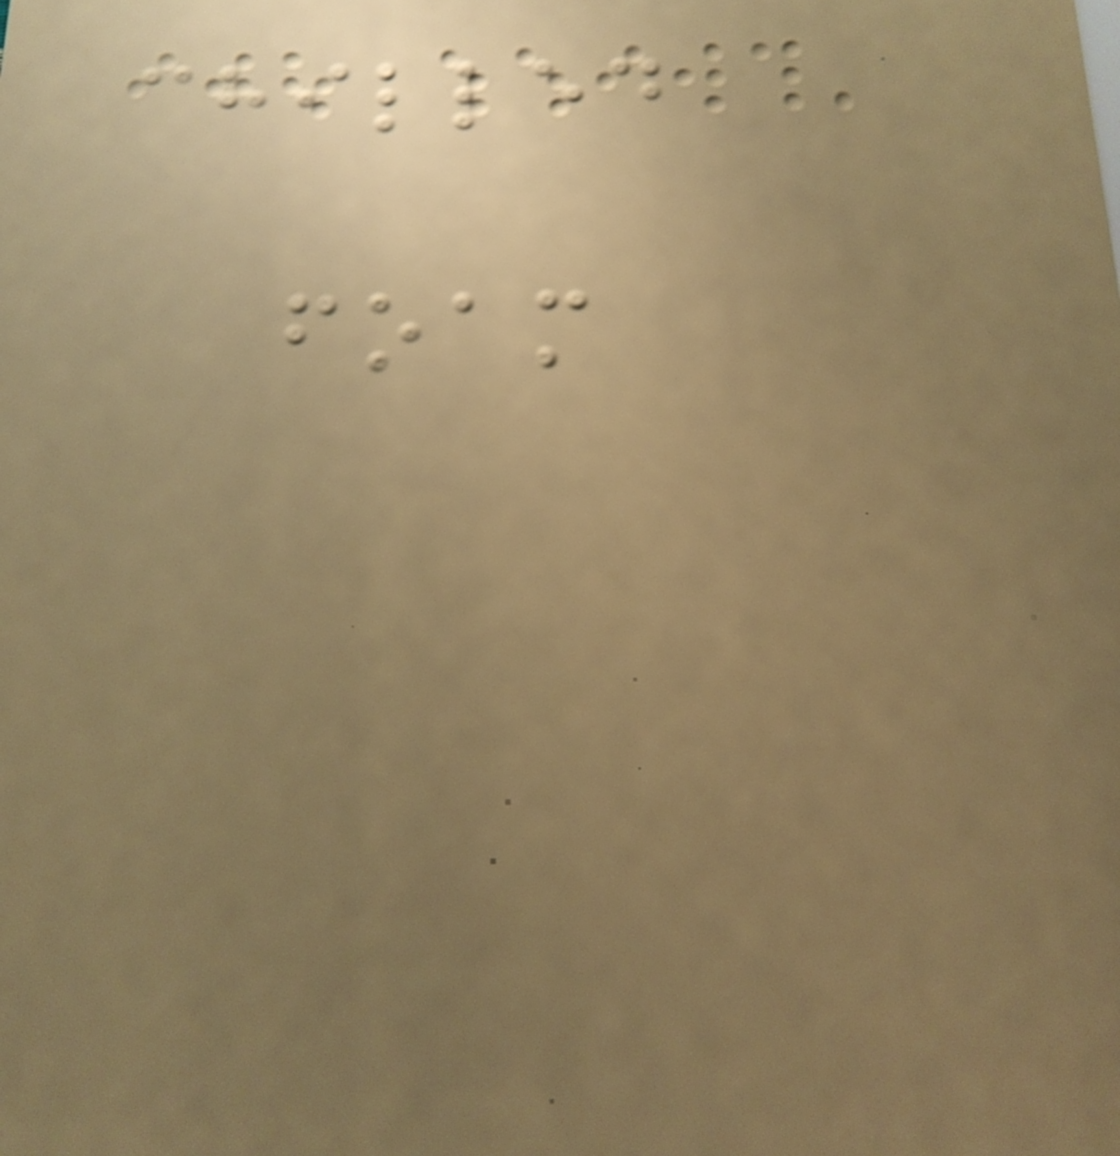chilled
foam
